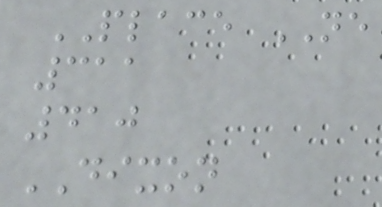PLACE NE
311
410
DIXON
